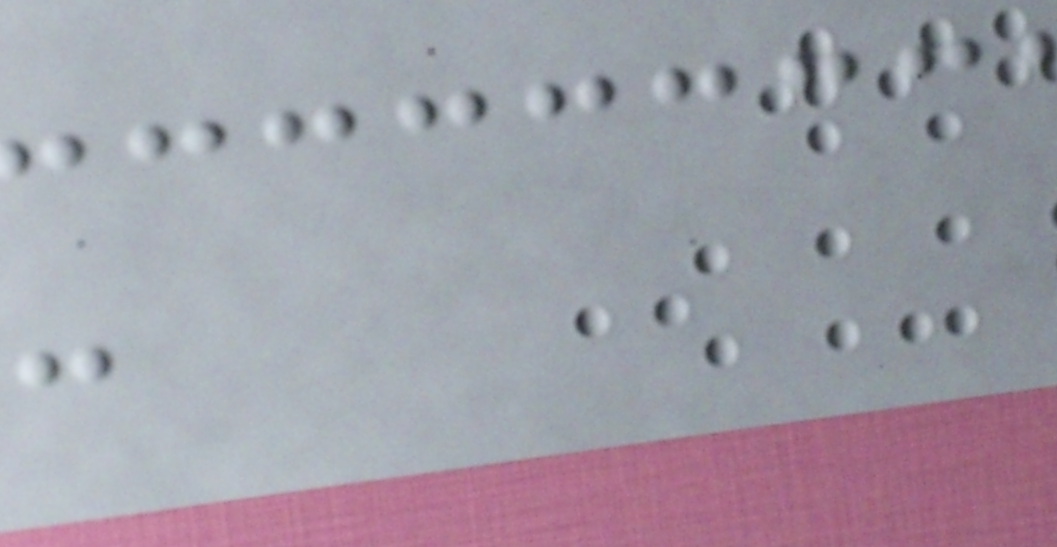-
